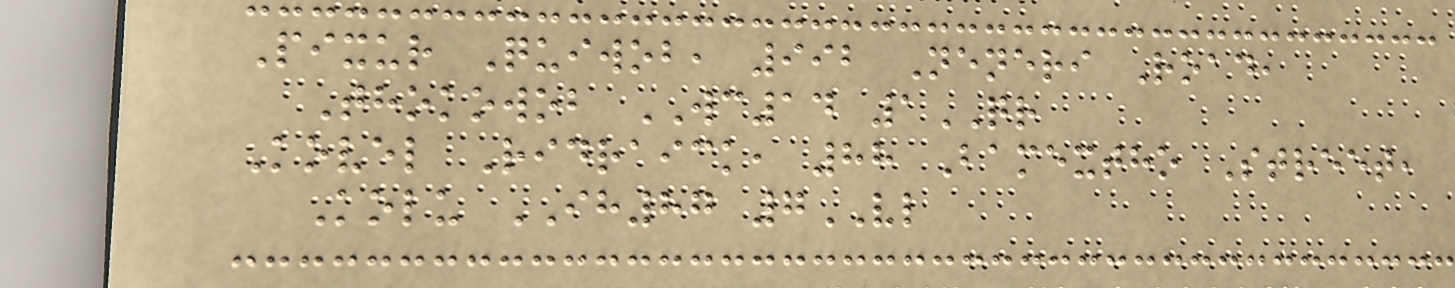Pixur Quiwob, 992 Neneri Road,
Thokowob WC14 1QR
Kovel Ridraick, 88 Bamextho Street,
Kolu IH87 7VL
